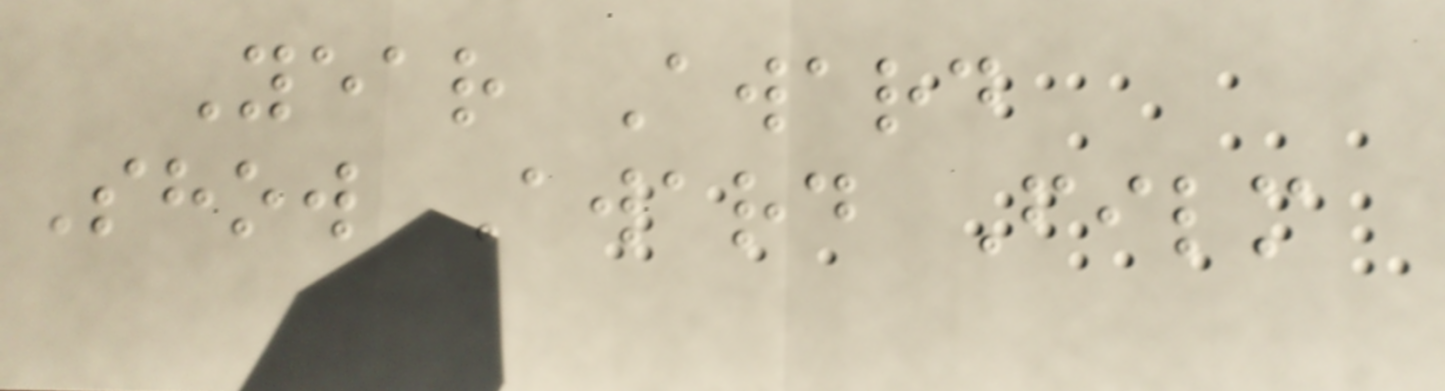Year Award
Show Award Film
